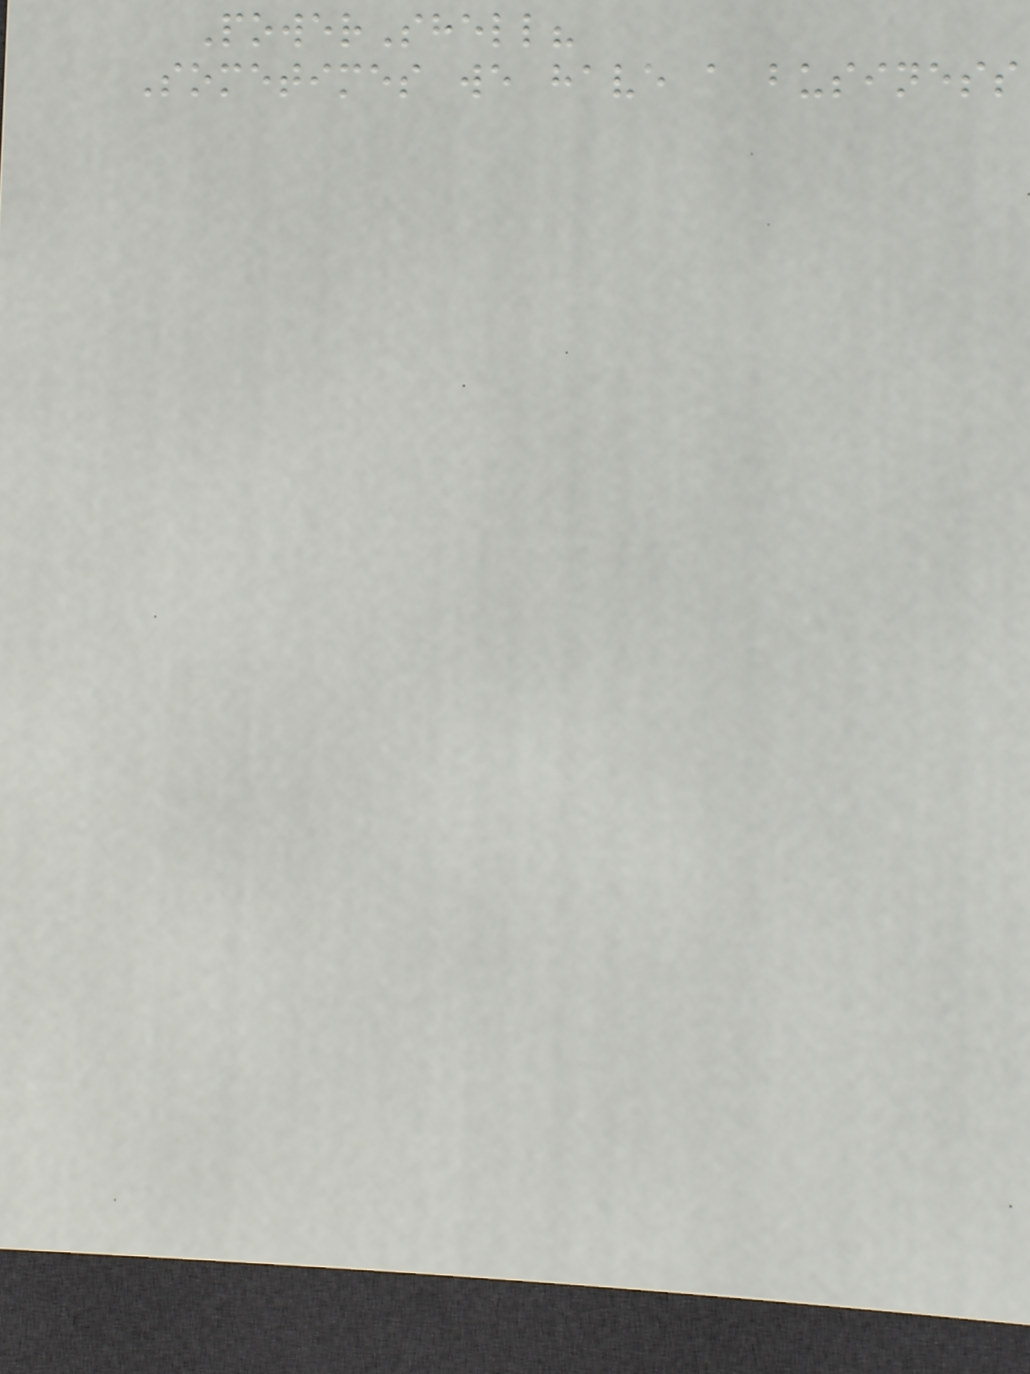PowerShell?
Sometimes we have a business
